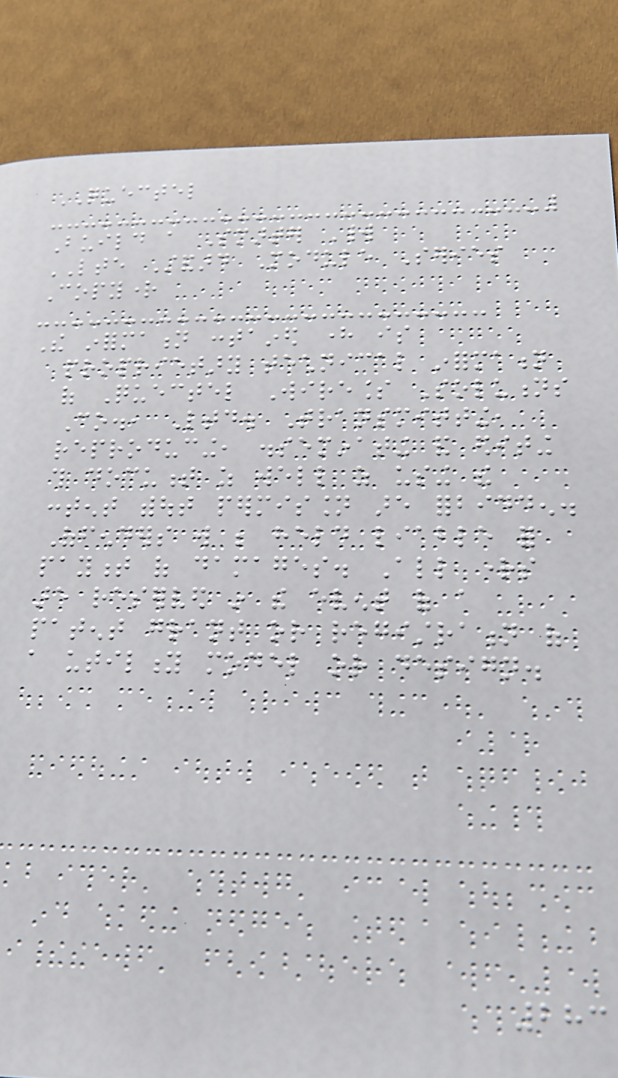QUECTEL
Build a Smarter World
LTE Standard Module Series
Copyright
The information contained here is
proprietary technical information
of Quectel Wireless Solutions
Co., Ltd. Transmitting,
reproducing, disseminating and editing
this document as well as using the
content without permission are forbidden.
Offenders will be held liable for
payment of damages. All rights
are reserved in the event of a
patent grant or registration of
a utility model or design.
283
